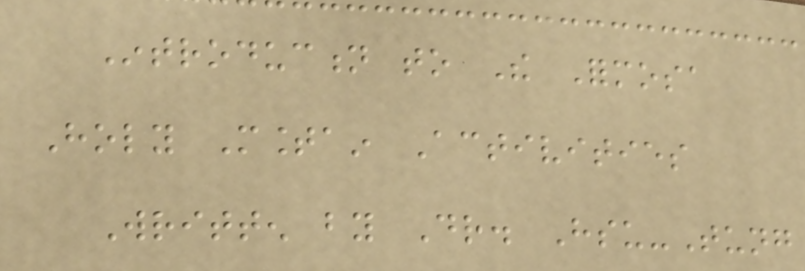Introduction to The Formosa
Holy Mountain Activities
Written by Dr. Hsu-Tung
